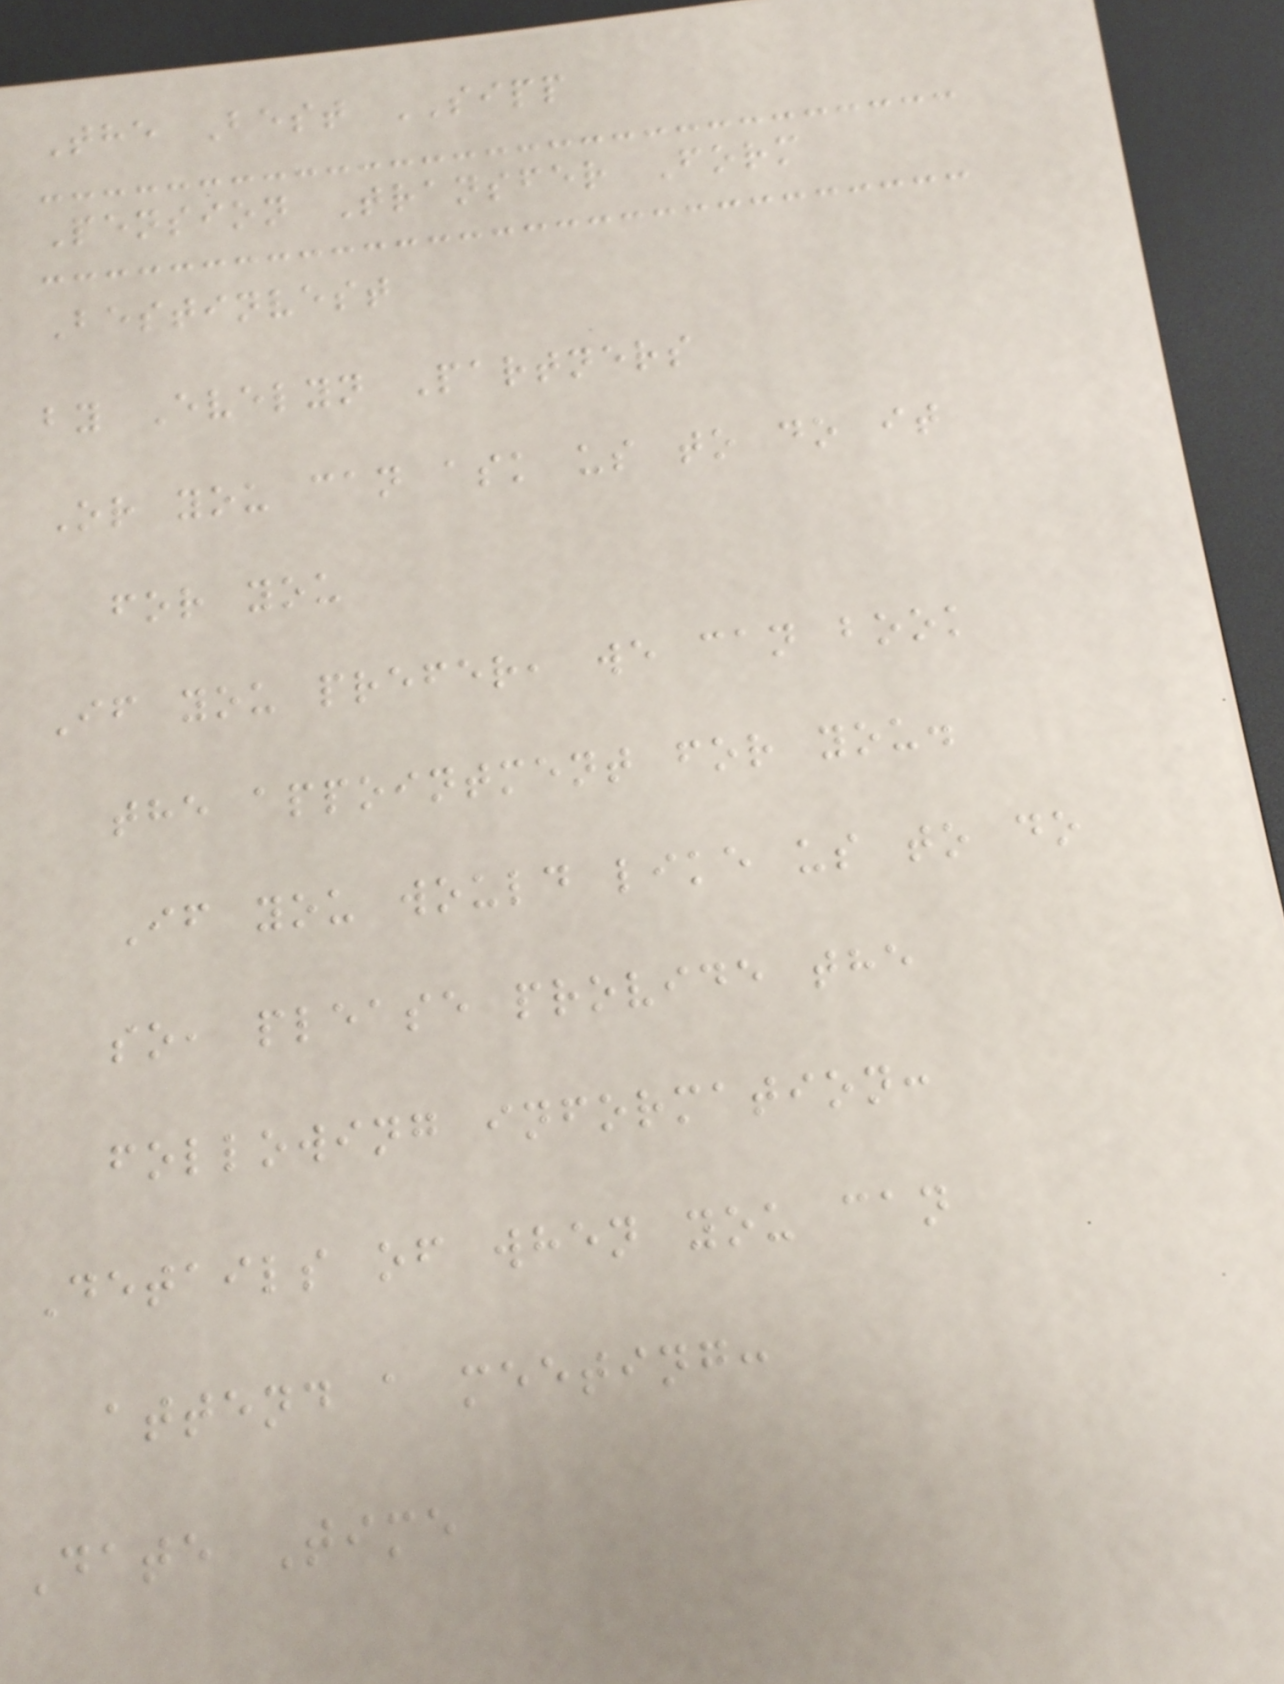The Best SIPP
Pension Transfer Form
Bestinvest
by Evelyn Partners
Or you can ask us to do it
for you
If you prefer, we can book
the appointment for you.
If you would like us to do
so, please provide the
following information:
Details of when you can
attend a meeting:
Date Time
